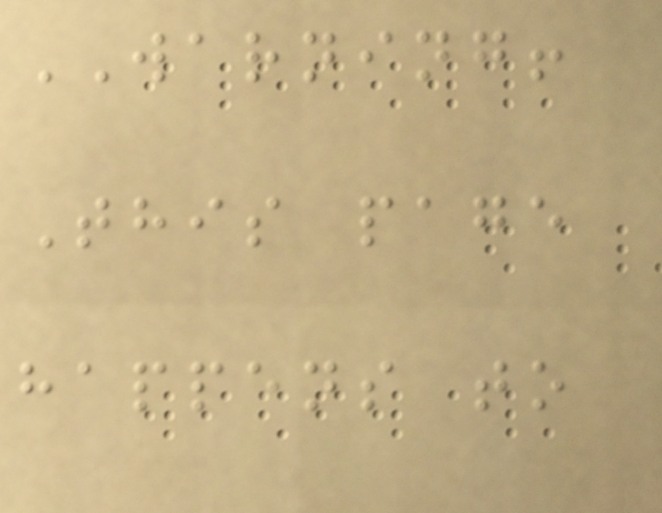WARNING!
This page
happens to
